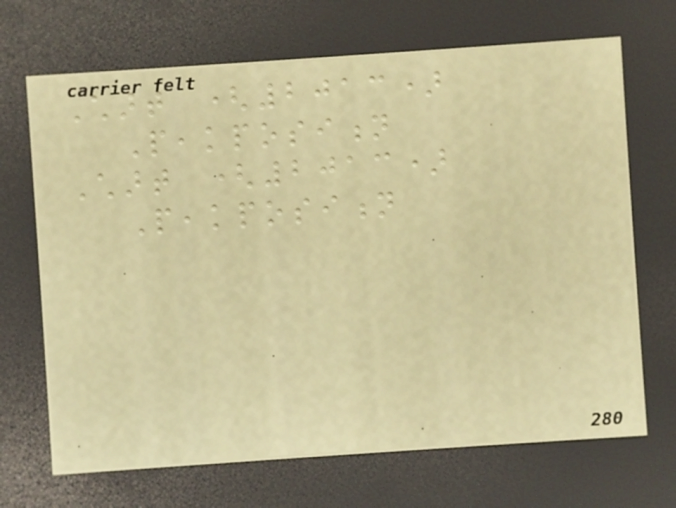Chart (2013)
Peakposition
Chart (2013)
Peakposition
